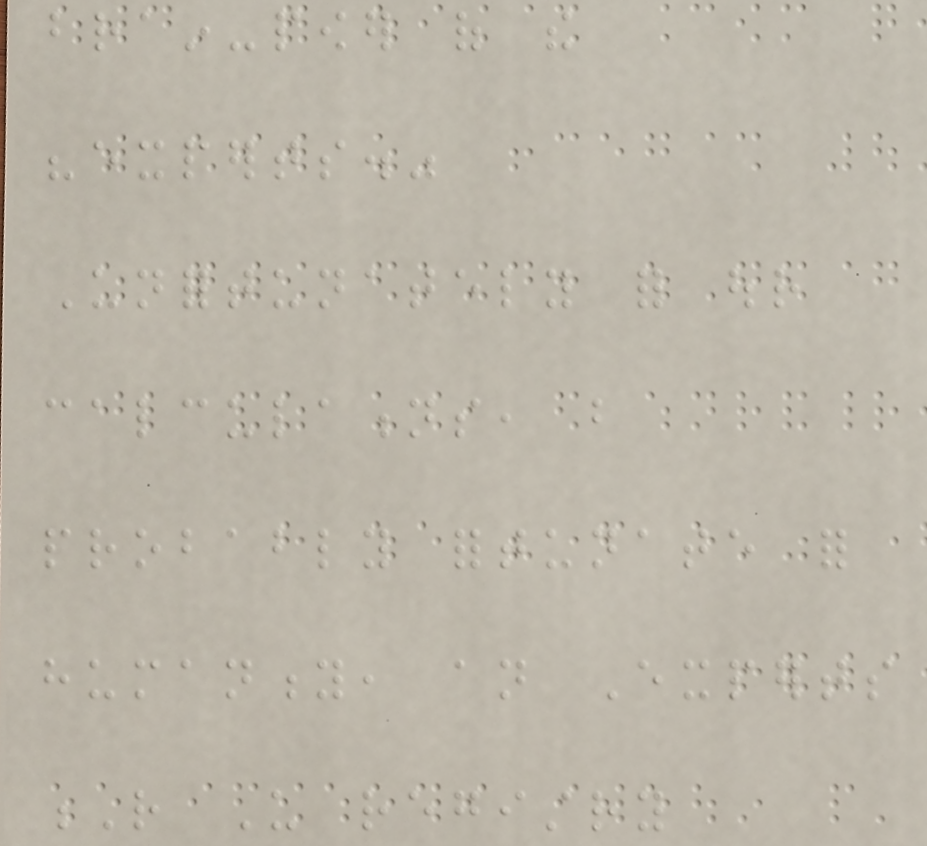brain-power of the
"experts."
Unfortunately for our
calculations, but
probably fortunate for
humanity, an Experts
R Us registry
